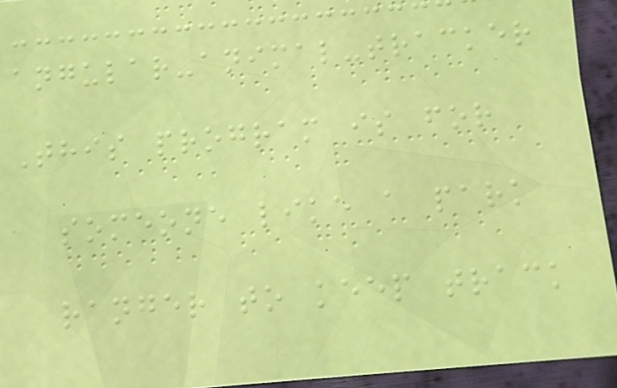angular-animal-tracker
This program is for
someone like a park
ranger to keep track
